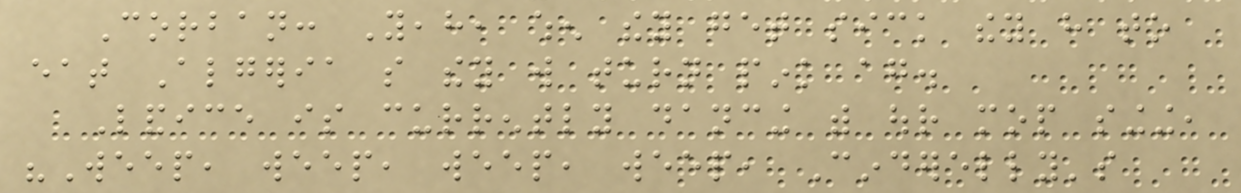Corban: Yeah, when they get sick they have to
eat Algeria so they will turn pink again.
Landice is currently dancing with our mop singing,
"Weep, weep, weep, weep, Cinderelly's
